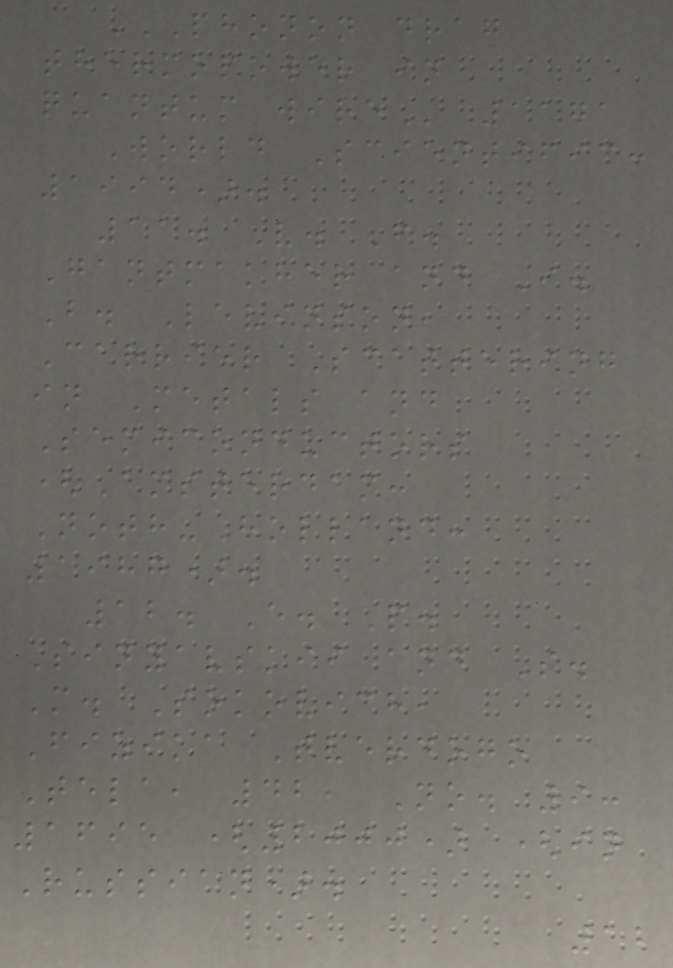PHONON DRAG
THERMOPOWER IN
QUANTUM WIRE 1171
World Scientific:
1994).
11. V. F.
Gantmakher and I.
B. Levinson,
Carrier Scattering
in Metals and
Semiconductors
(Amsterdam:
Noth-Holland:
1987).
12. E. P.
Sinyavskii and S.
M. Sokovich,
Fizika Tverdogo
Tela, 42, No. 9:
1695 (2000) (in
Russian).
12
